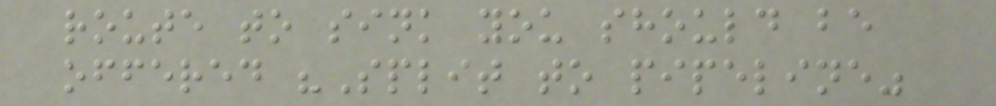route to sink you should be
offered "Split to pipeline"
